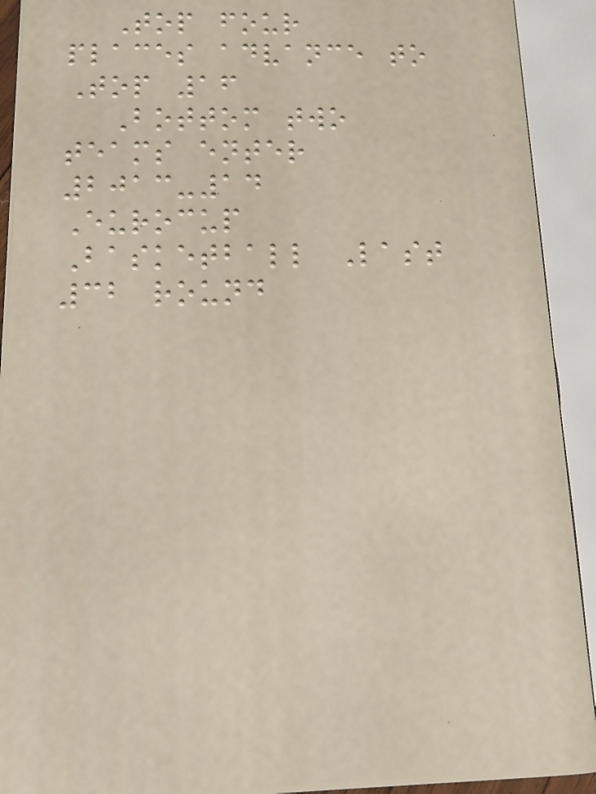Top four
places advance to
Top 16
Bottom two
teams enter
2013-14
Eurocup
Basketball Last
32 round
